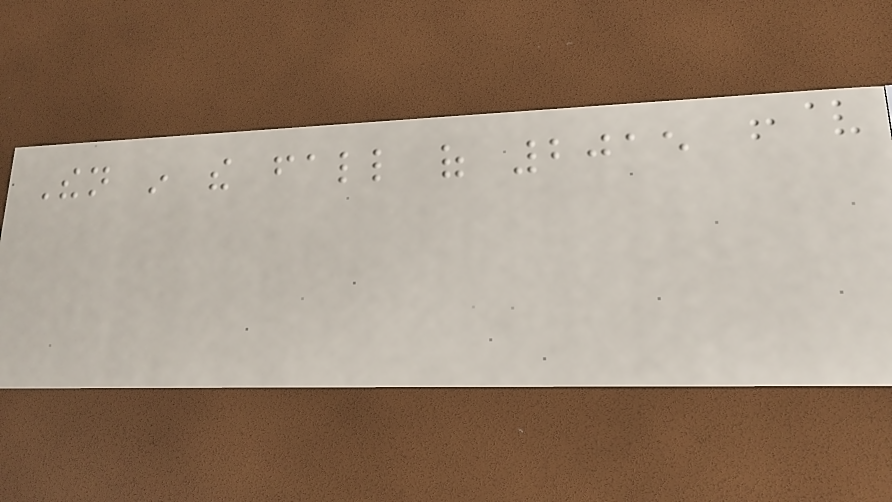Then in the fall of 2015
